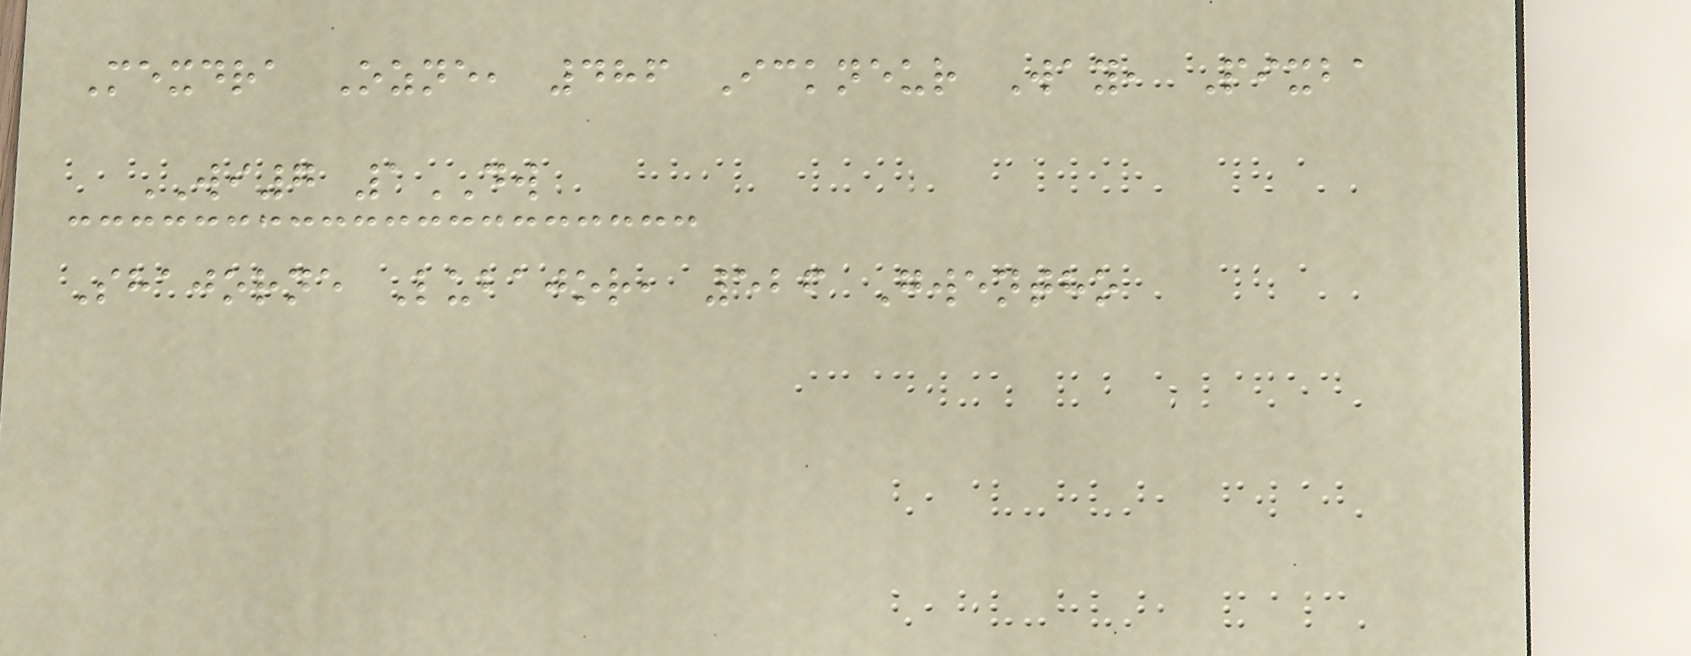Mexdra Ozne, 486 Ickneur Way, Pixba
WI7 1DW
Shajorne Lubajor, 526 Gwentho
